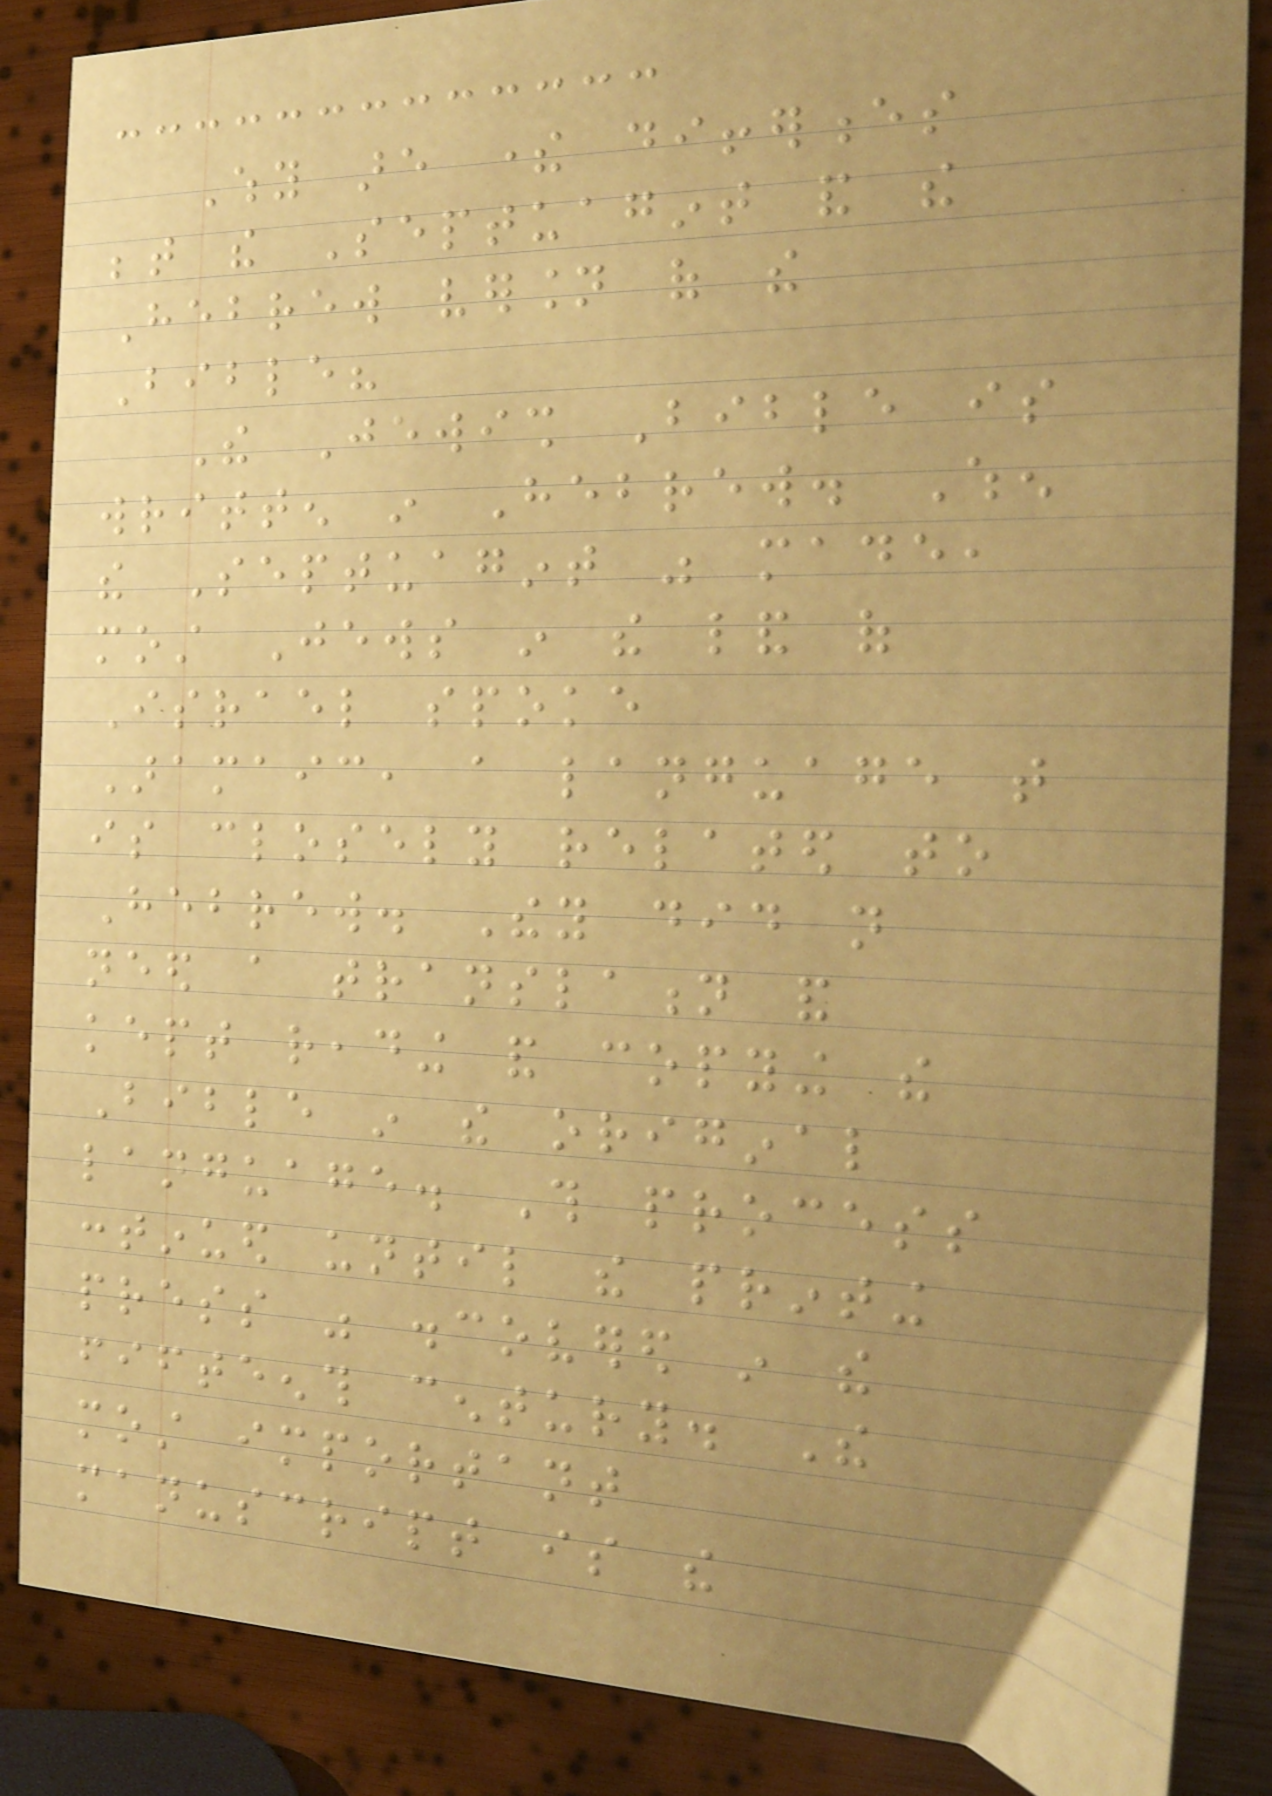Why are there differences
between the Septuagint and the
Hebrew version of the
Bible?
The Jewish Bible is
written in Hebrew. When
the Septuagint was made,
most Jews in the land of
Israel spoke
Aramaic, a language that
is closely related to
Hebrew. They did not
need a translation and
kept reading and copying the
Bible in the original
language. This process
continued until the printing
press was discovered in the
fifteenth century. The
most important
manuscript is the
